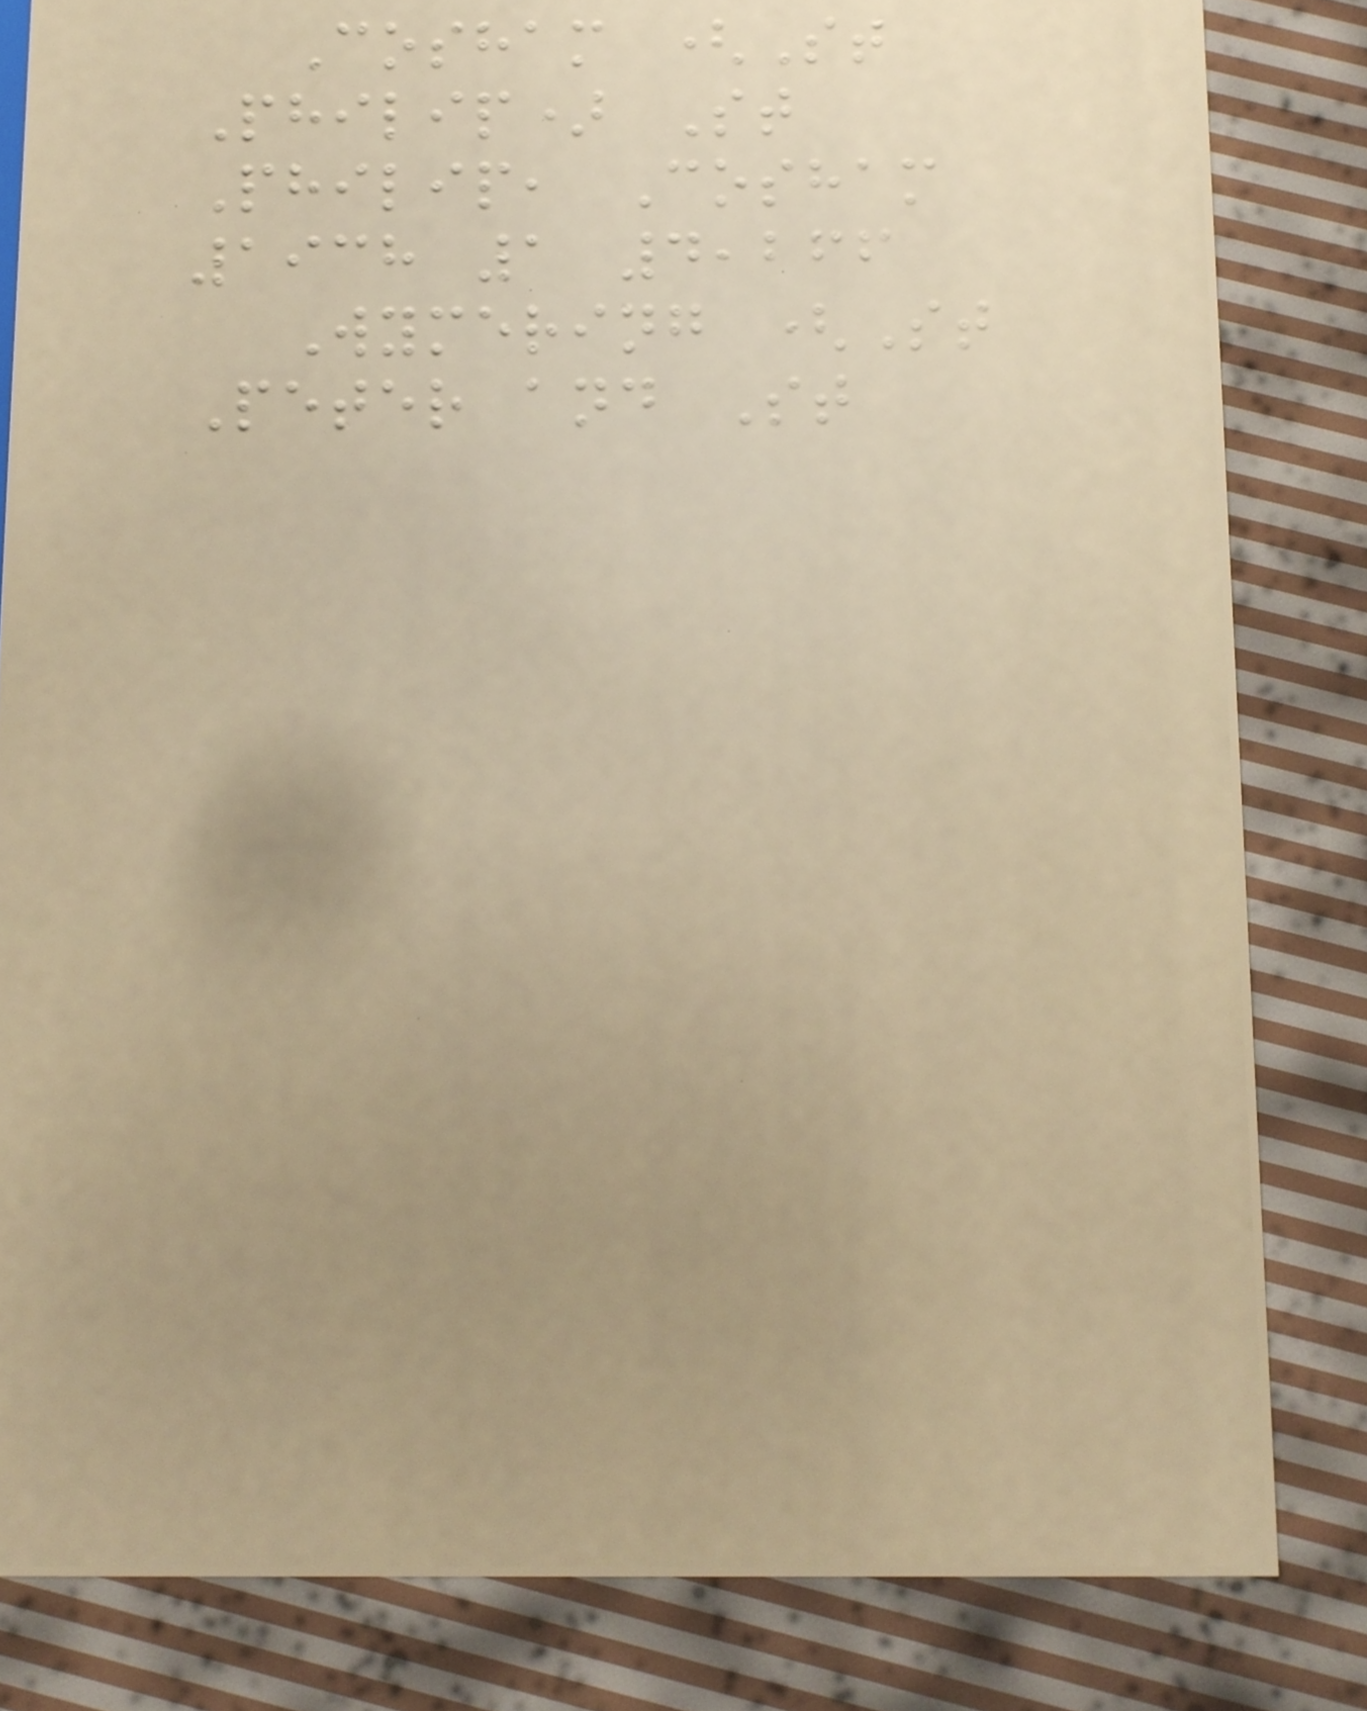Cosham (St
Philip) St
Philip, Cosham
1938 1 4,266
Wymering (St
Peter and St
